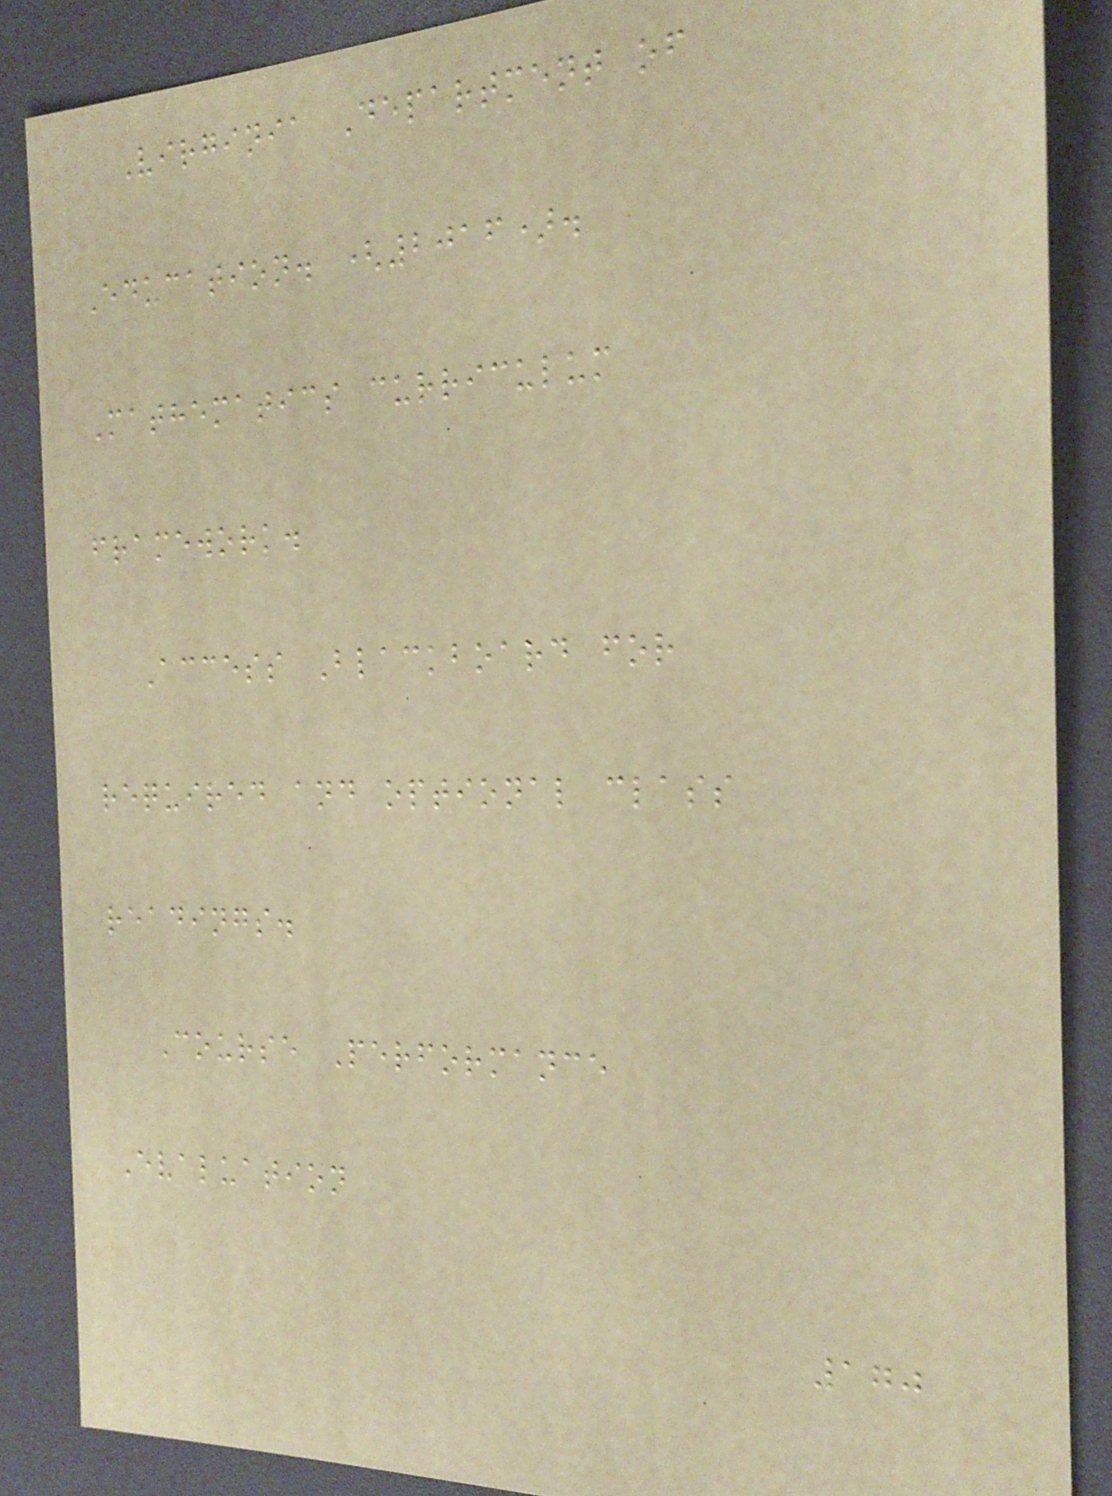Virginia Department of
Education. (2016).
Mathematics curriculum
framework.
Access Blackboard for
required and optional class
readings.
Course Performance
Evaluation
170
